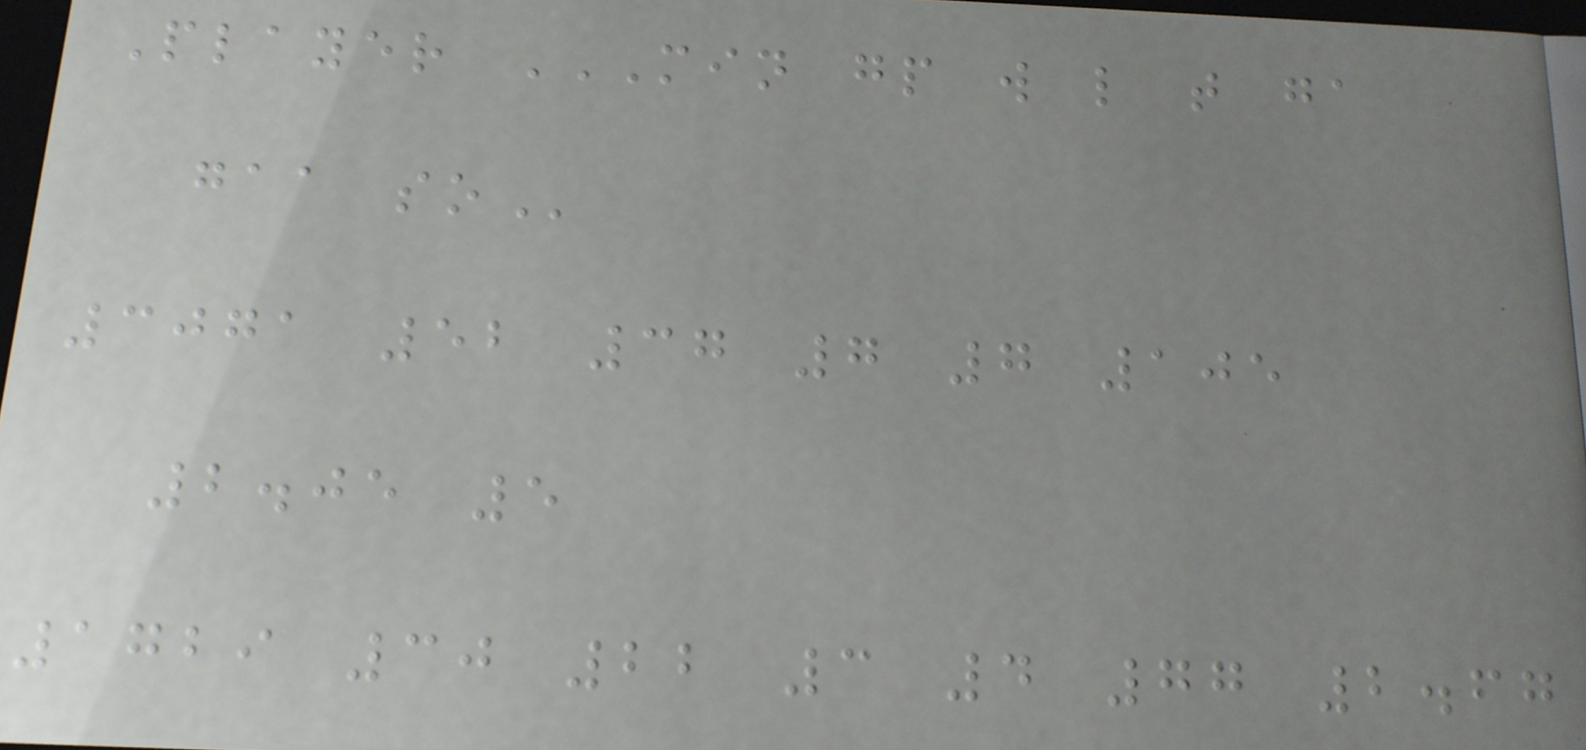Player MIN GP W L T GA
GAA SO
3071 52 37 7 7 105
2.05 5
1729 30 22 3 4 77 2.67
